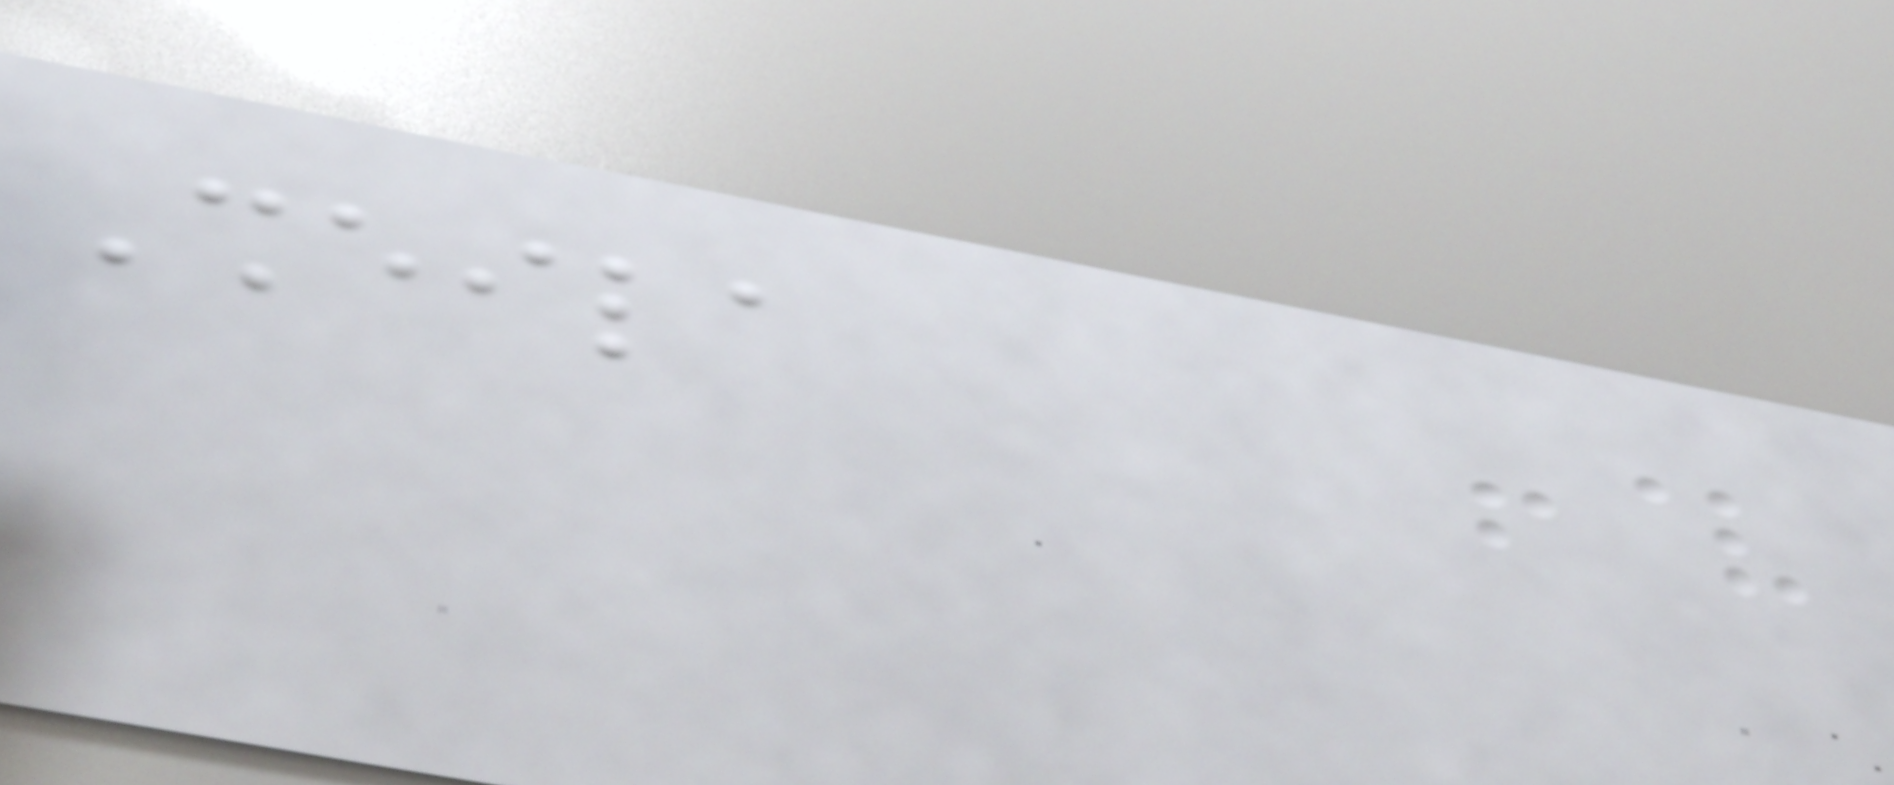Sheila
